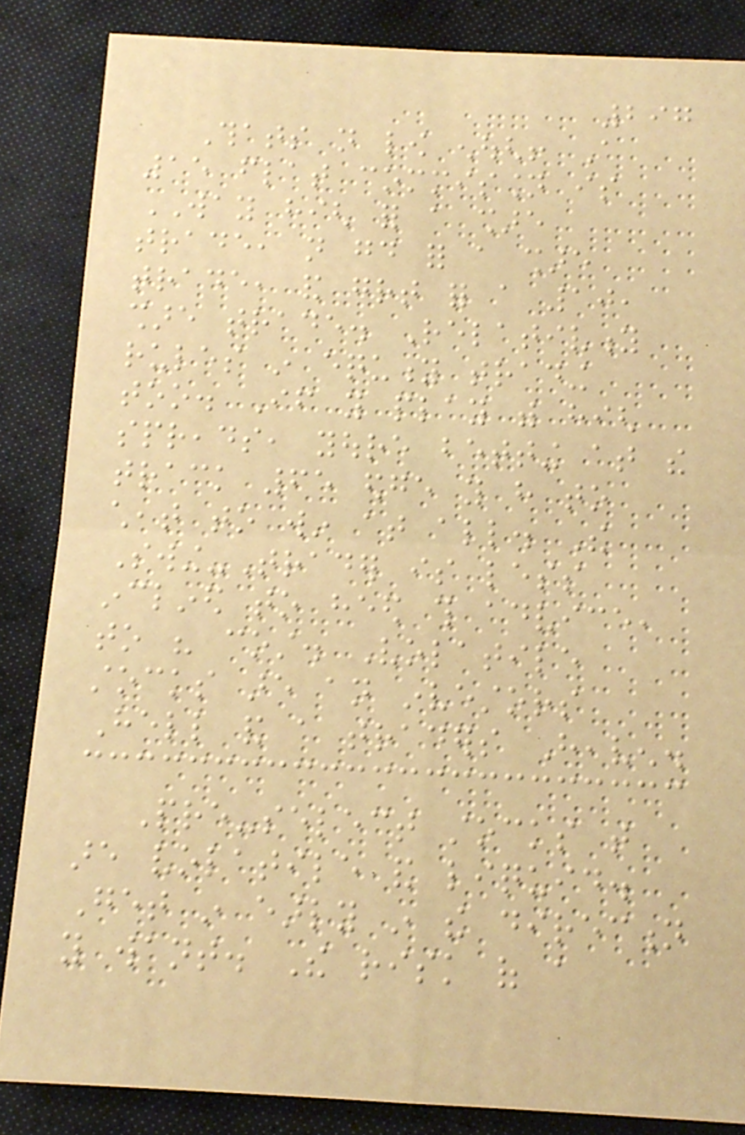297
Thats not low enough! A
15 flat commission is
WAY high for a share
trade, not good for a share
trade, and great for a 10,
share trade. Relativity
rules in equity trading
too. If you play with high
spreads, youre betting at the
track 65 edge you have to
cheat to win at all. The
Swing-Trader is less
inclined to heed this advice,
to his cost. Volatile
stocks are an investors
Hell and a traders Heaven.
Pre-select stocks that
are volatile and liquid.
Get in early in the direction
you want. The risk of a
